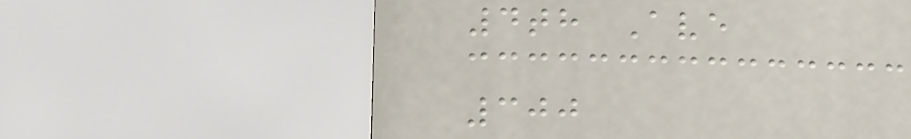4th Ave
300
